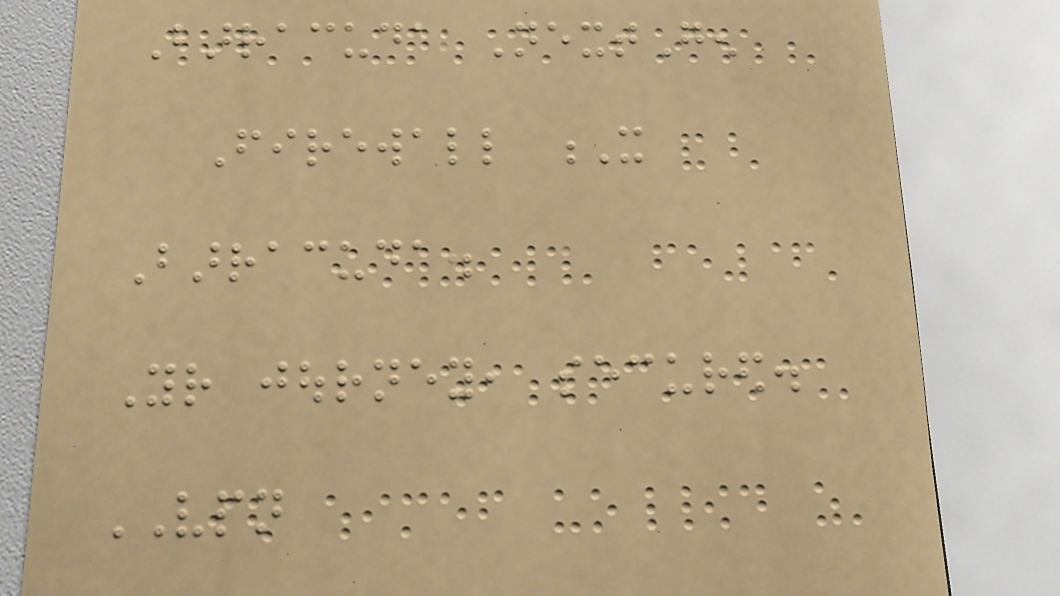Barracuda NextGen
Firewall X
Barracuda.
Your journey, secured.
VPN
